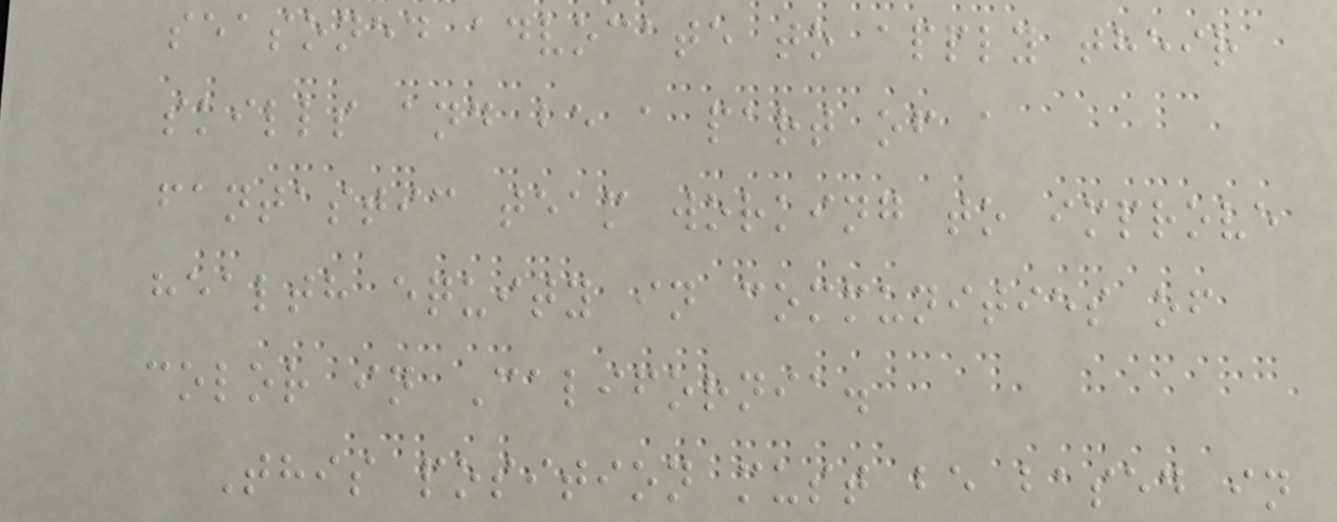seasoned advocate to apply their
skills and be a part of a
fantastic team working to improve
health equity in communities of
color in California.
This position must be based in
